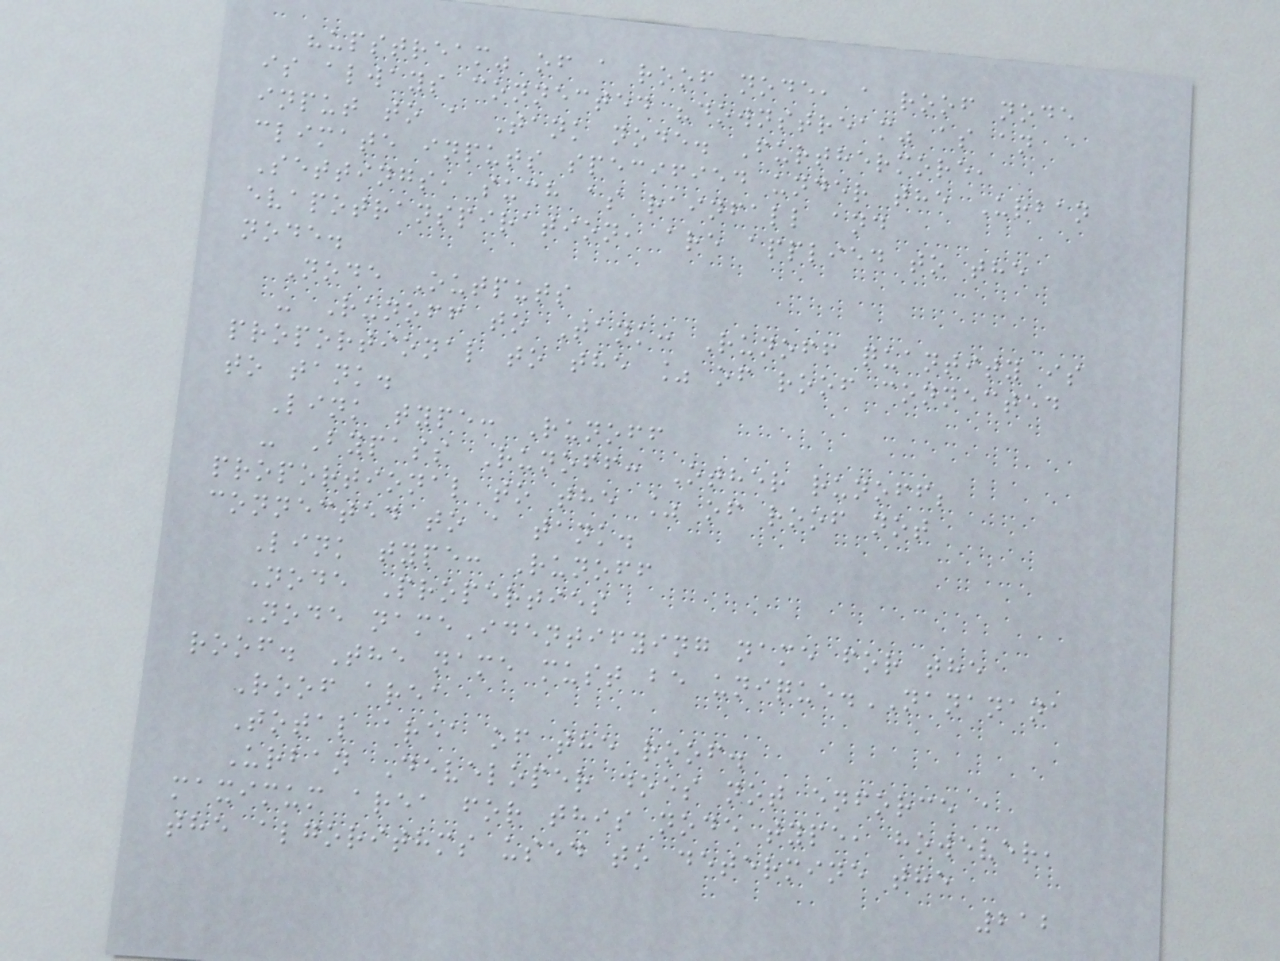"upstream" of a roof node, a roof node
is always connected "downstream" as an
input to a Tank node. Furthermore,
climate inputs specified under the Urban
Settings, such as rainfall and
evapotranspiration, are applied to the
node.
Node Outputs
- Runoff to Tank: Runoff quantity is
proportional to the % of roof connected
to tank.
Link type: Runoff
- Bypass Runoff: Other runoff;
proportional to the % of roof not
connected to a tank.
Link type: Runoff
Node Properties
Node nameIdentifying name for the
roof. The name must be unique.NANANANA
Roof area
Total area of the roof.
Urban Developer does not enforce a
maximum area for this node type, however,
the algorithms used to determine the
212
